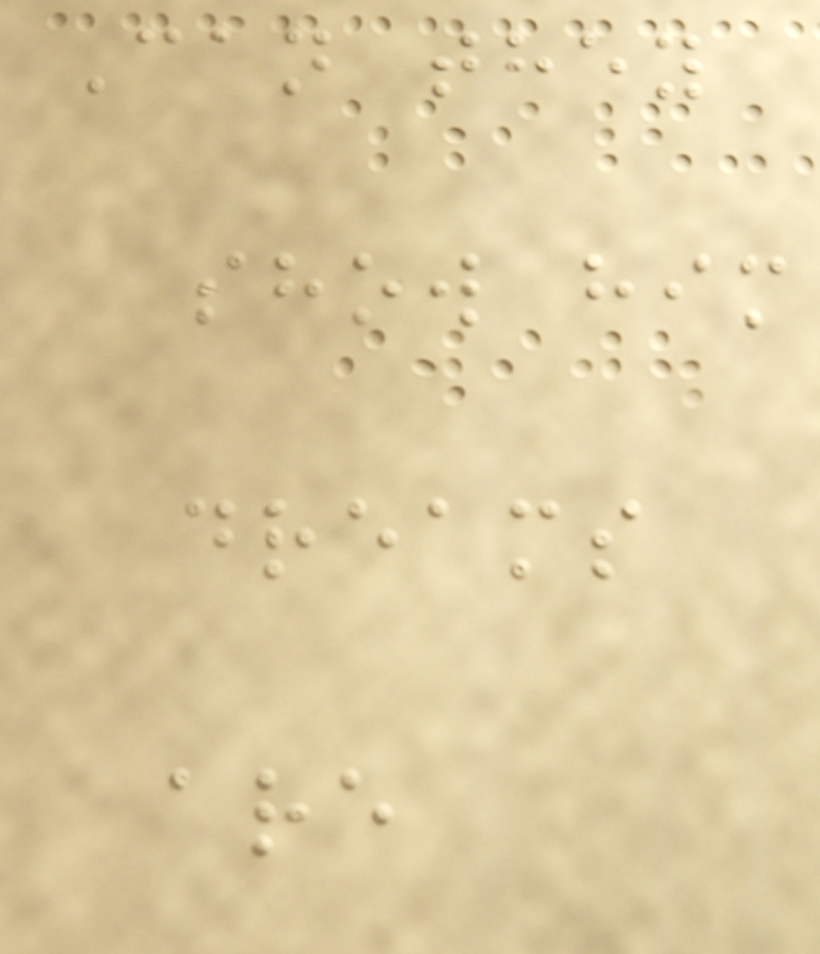Can they
show him
dreams
are
